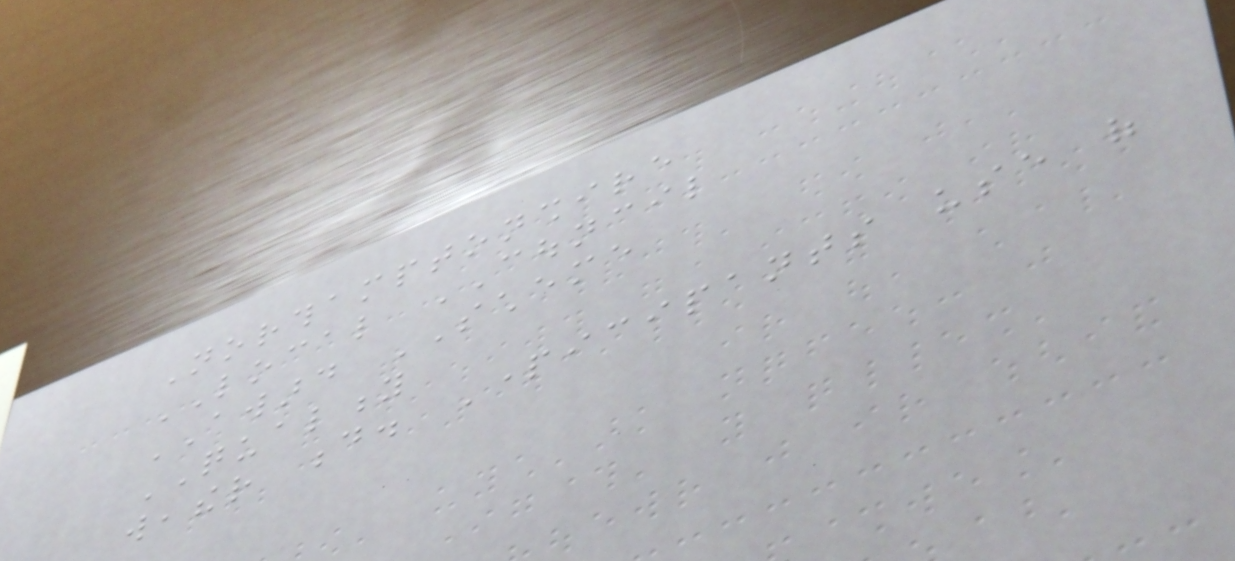Northamptonshire
LOCAL COUNCIL
AWARD SCHEME
QUALITY
weather d. Participants use of
